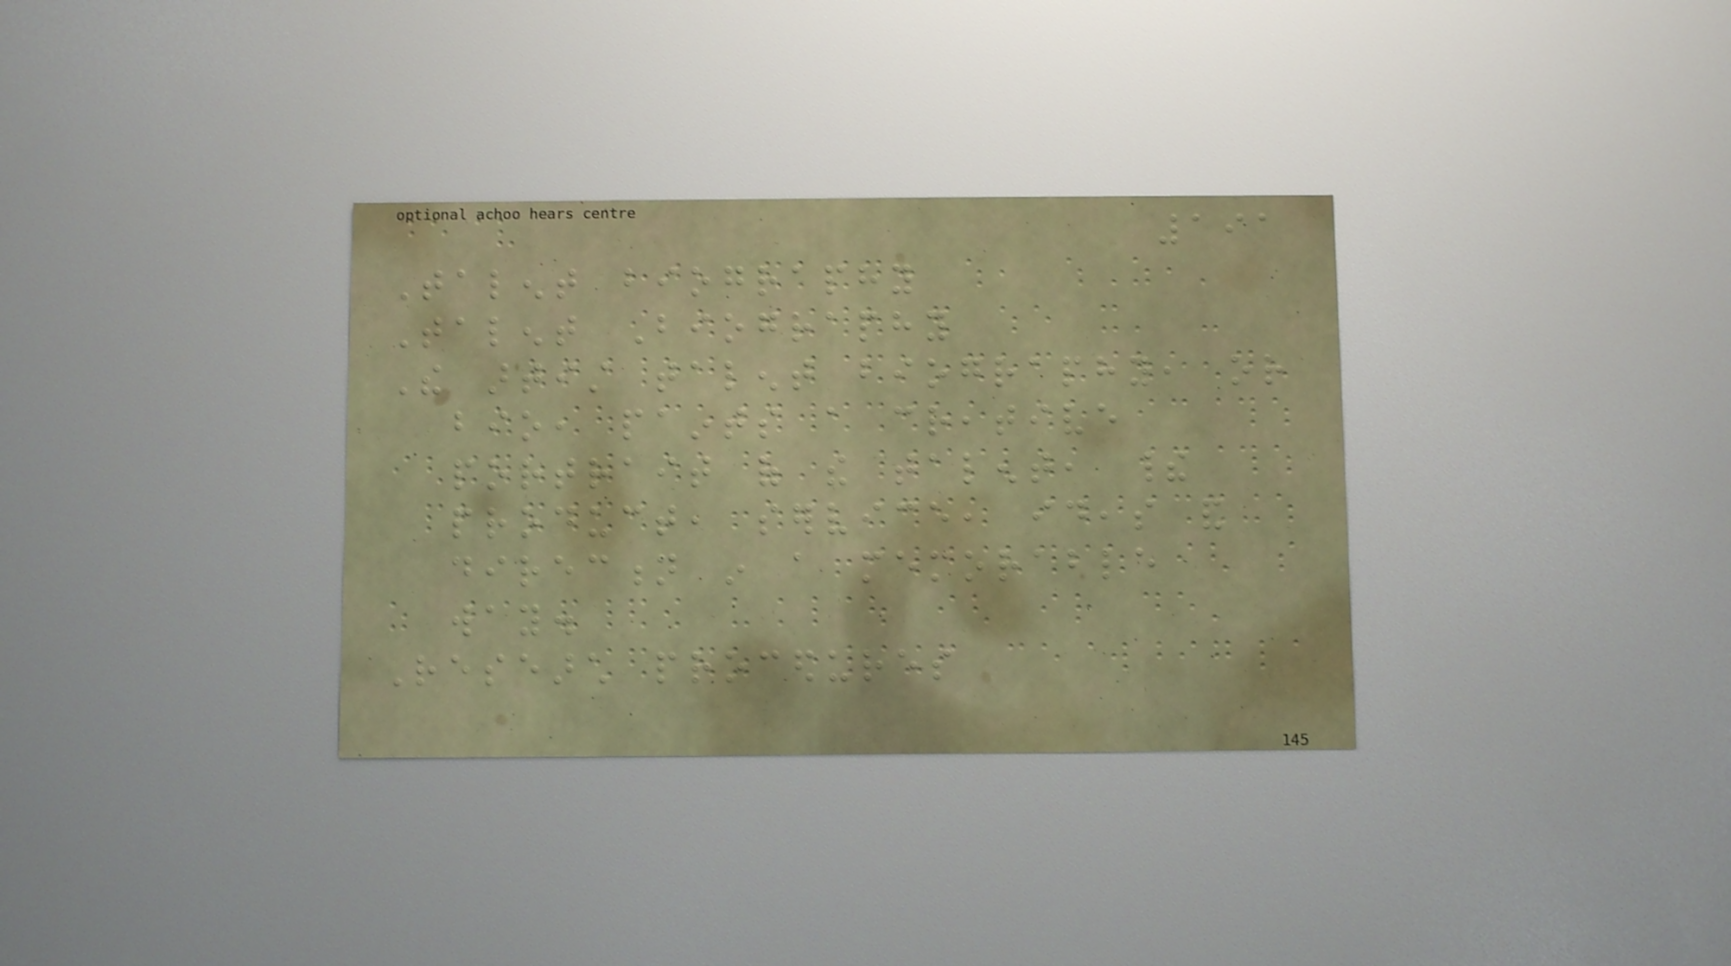191
Talent biography
Talent Biography
The artist talent biography, or
bio, paints a creative
portrait of the talent, their
product, service, ideas and
direction in a memorable
way.
Research procedures
